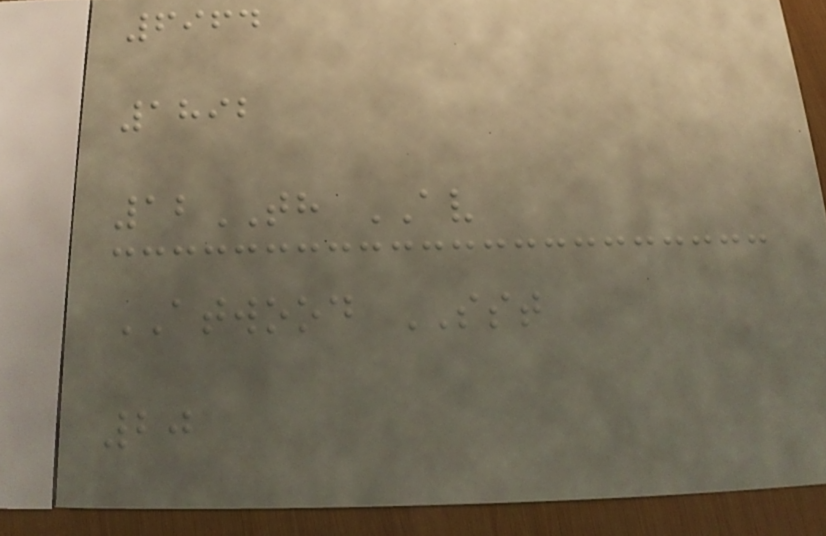6964
1892
12TH AV
ATWOOD SST
20
